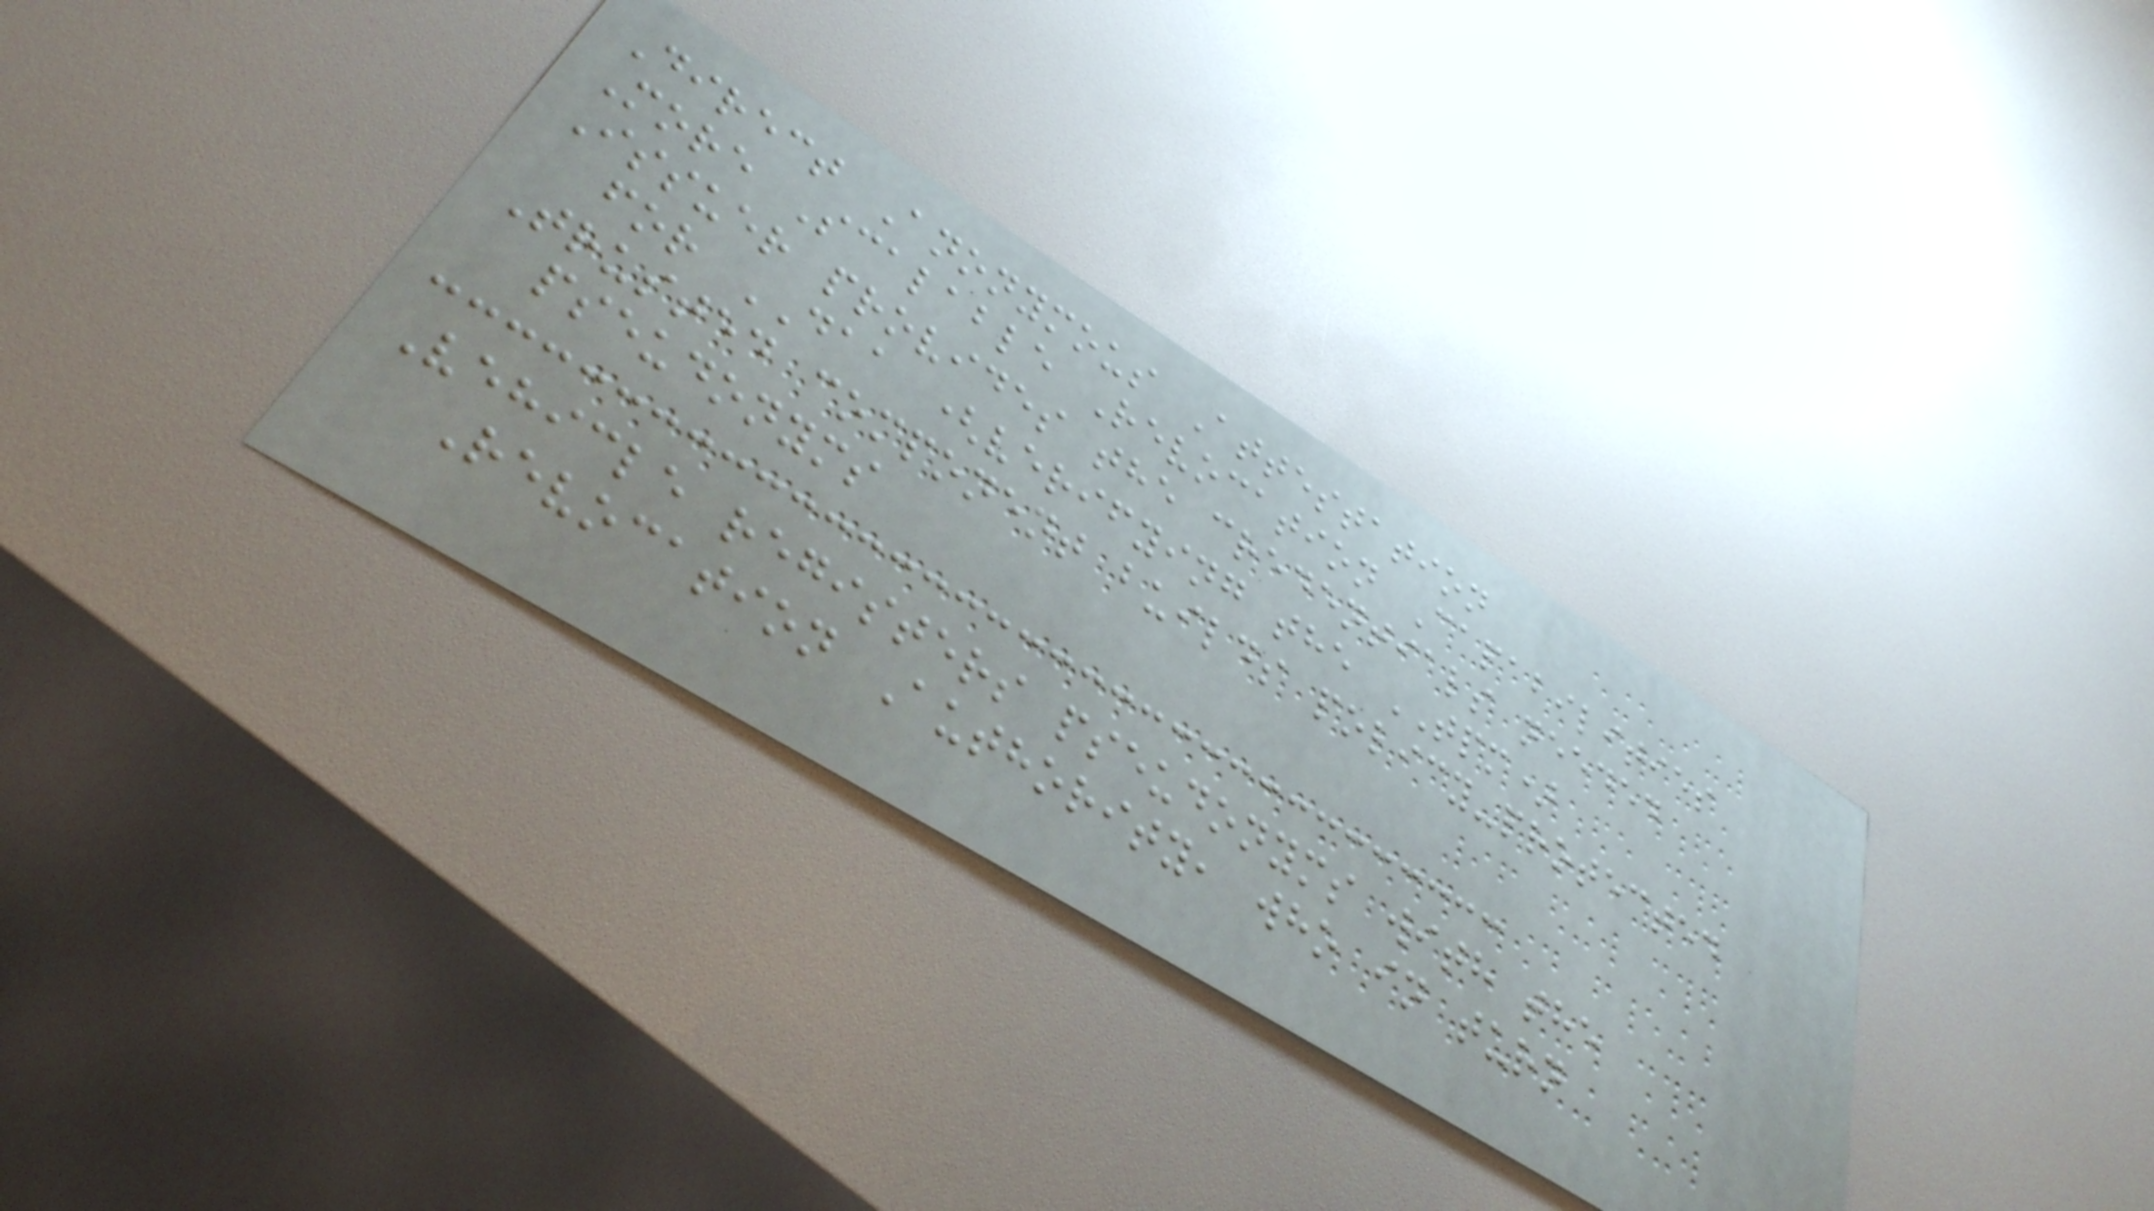Direct Anonymous Attestation
More Scalable Revocation Capabilities
Issuer provides the credentials needed
for DAA (verifying the TPM)
Trusted component builds policy-protected
pseudonyms
Vehicle registers pseudonyms with the
Revocation Authority, who in turn
